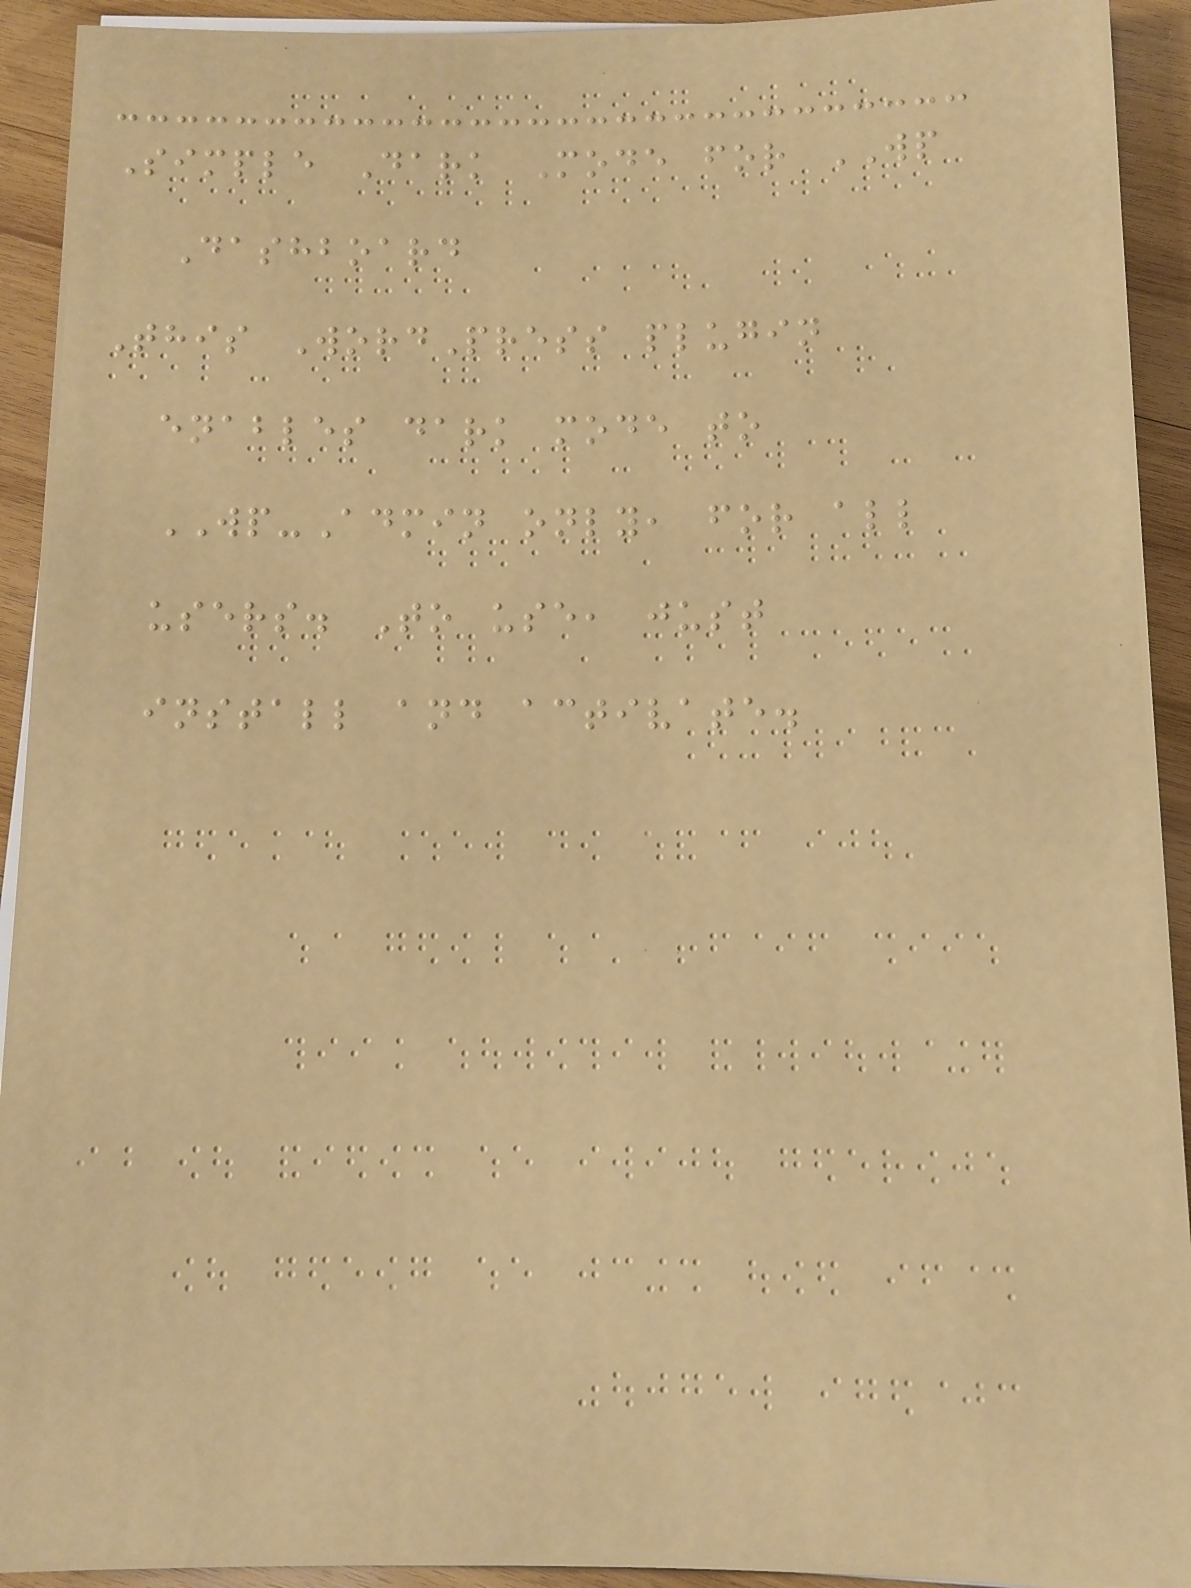Simple Dark Mode for WP
Dashboard
This WordPress plugin
enables dark mode to
WP-Admin only, for all
users. To use, just
install and activate.
